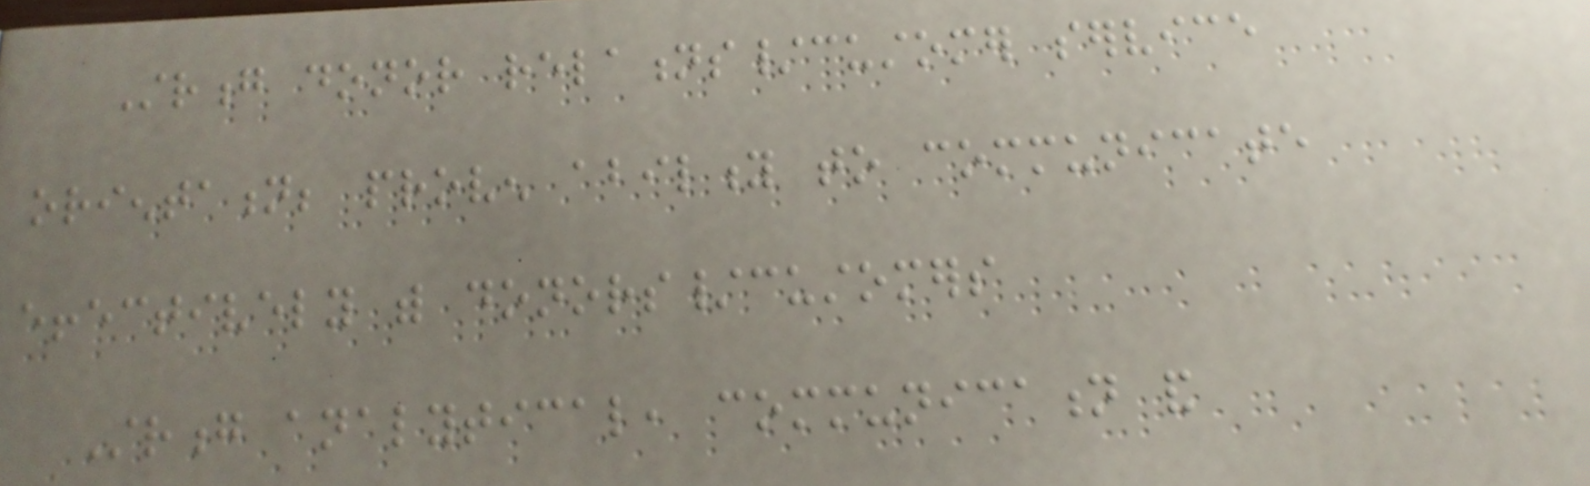Strong donor relations/customer service
orientation; proven ability to communicate
effectively with donors/customers
Strong analytical, communication and
